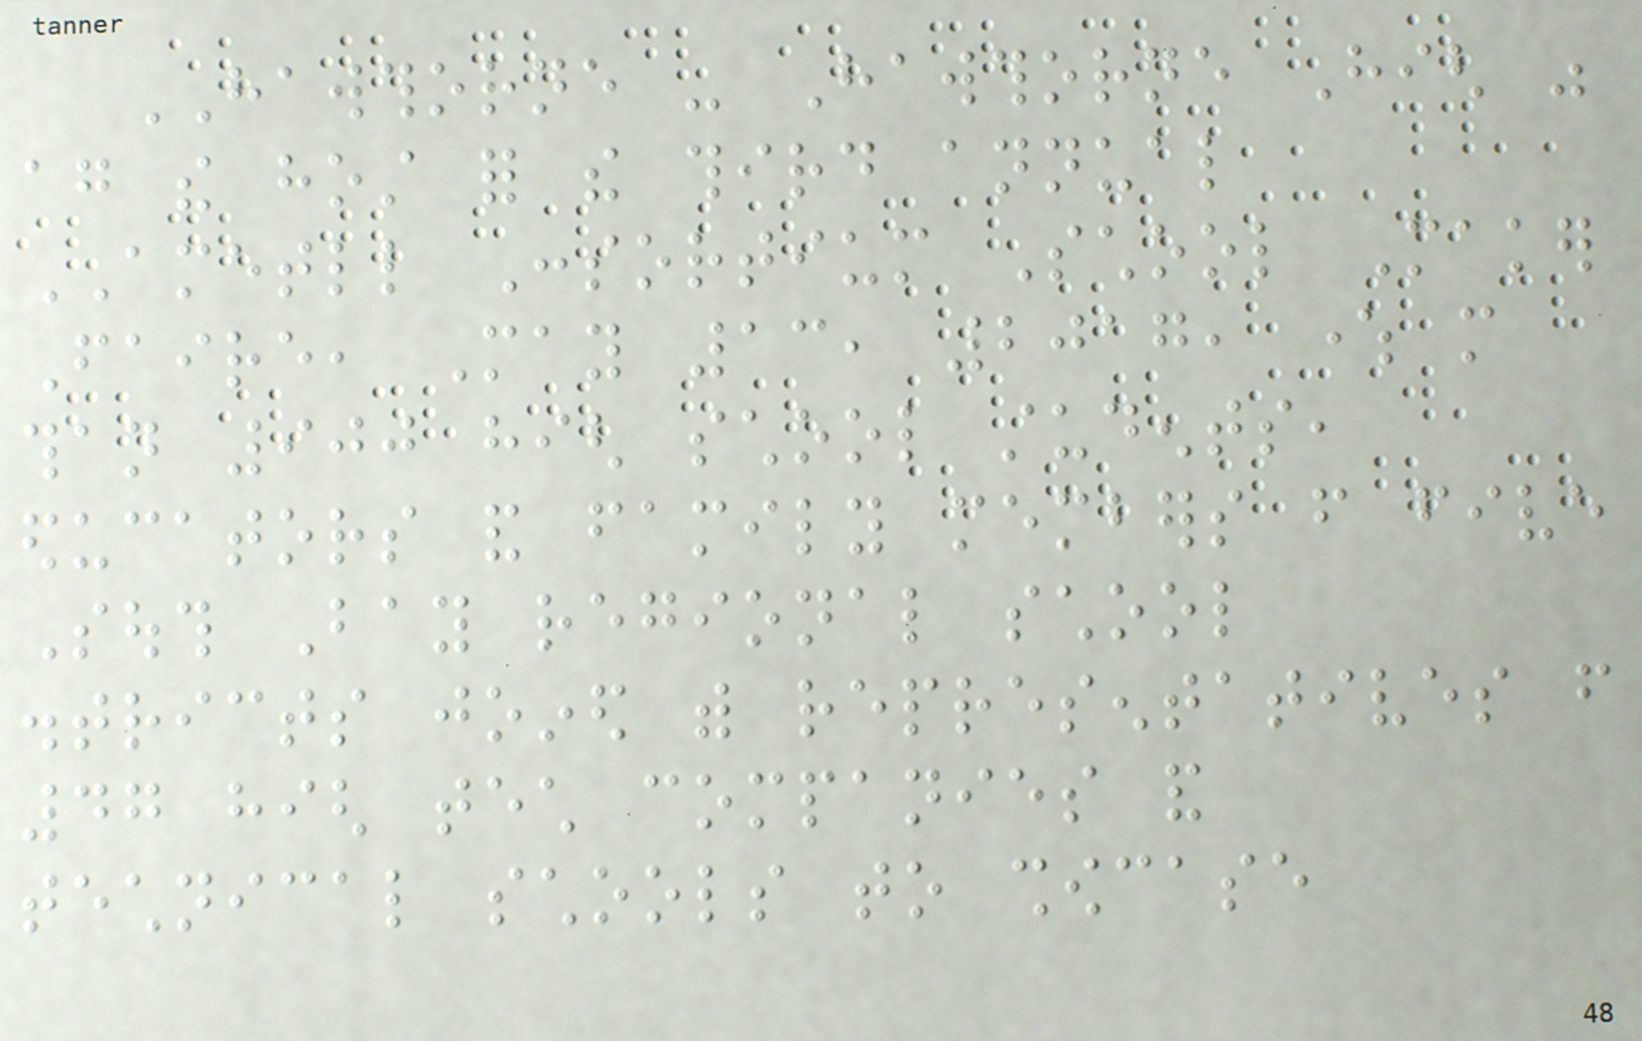HAWTHORNE - Hawthorne High was
again the host for the third annual
AMETLL Consortium School Maker
Faire, May 13, 2017, where more
than 900 high school students,
educators and family members from five
South Bay regional school
districts joined with representatives from
47 high tech companies and
technical schools to showcase
